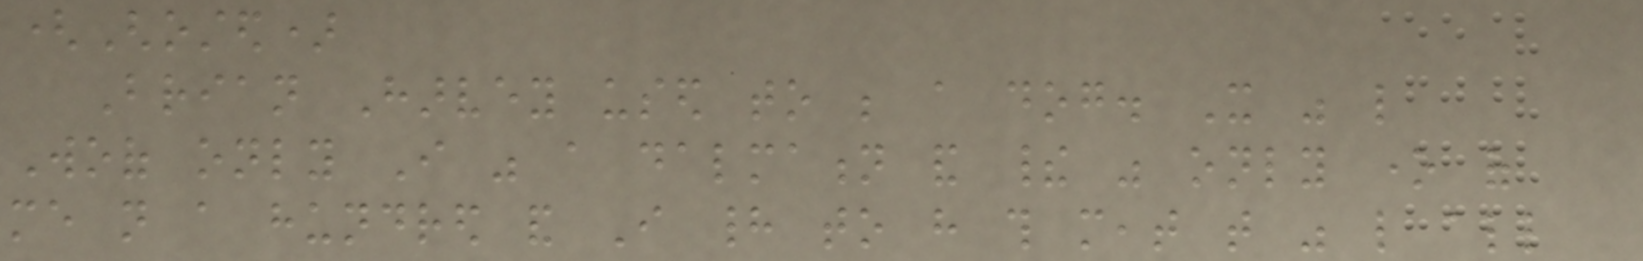(Ghosted)
Brian Harvey used to be a dog. It was like
Woof only I was a dalmation and their was only one of
me not a hundred and I had to have this meat that was like all
